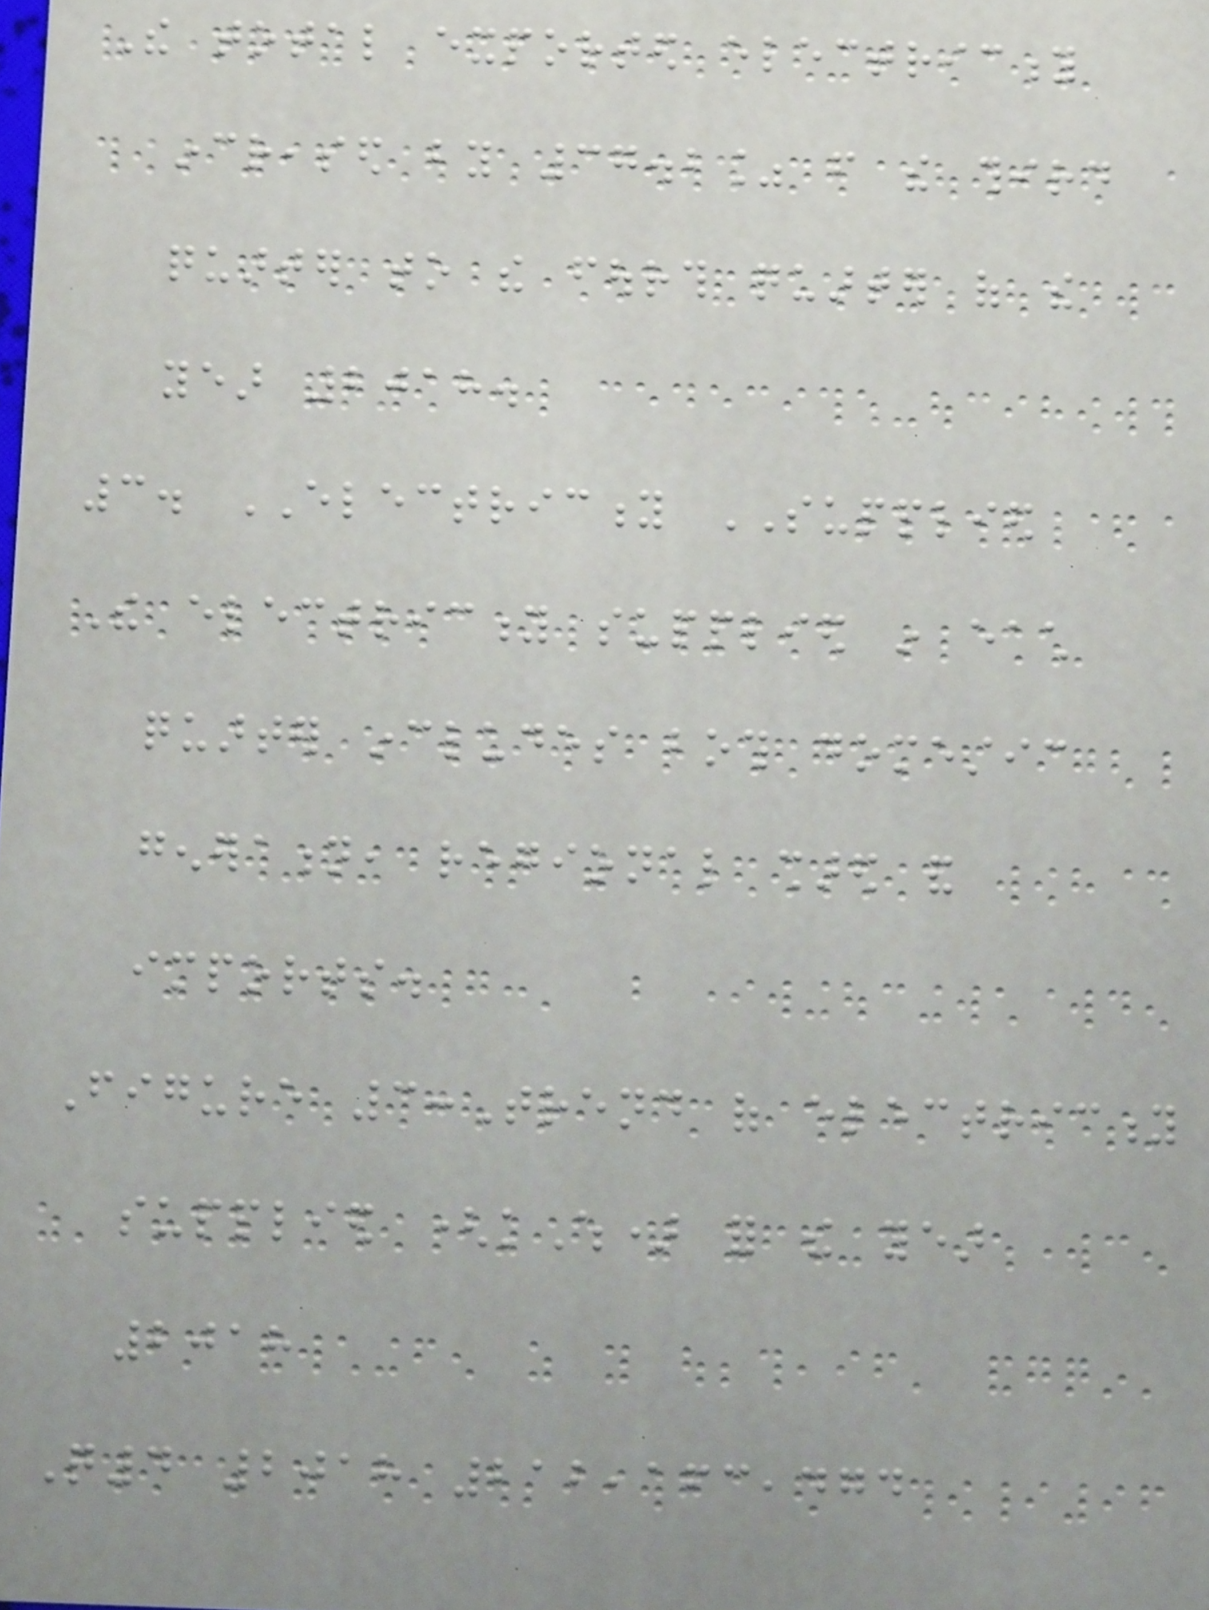The total exported electricity
increased by 37.2% from the third
quarter to the fourth quarter of the
year 2018.
3. ELECTRICITY SUPPLIED
The electricity supplied in each
quarter includes both domestic
generation, regional shared and
imports.
Figure 3:Trend of electricity
supplied (kWh) for the year
2018
Q4 2018 212,163,474
